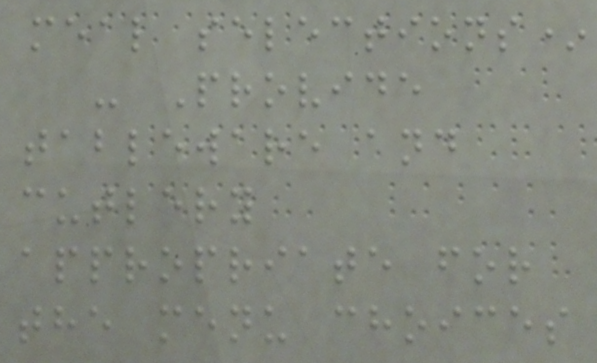meal selections*
- Provide
tableware and
cutlery
appropriate for
the menu choices
